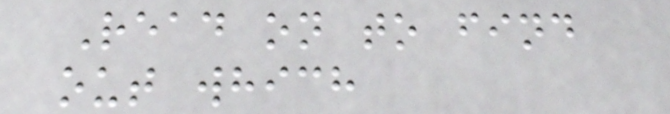Read on to find
out which
